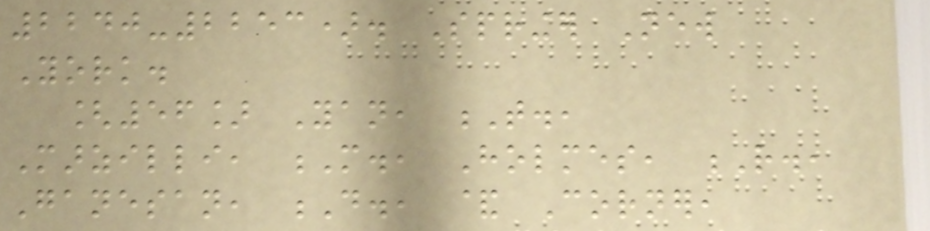2240-2253). Springer New
York.
[56] Yan, T.,
Marzilli, M., Holmes, R.,
Ganesan, D., & Corner,
